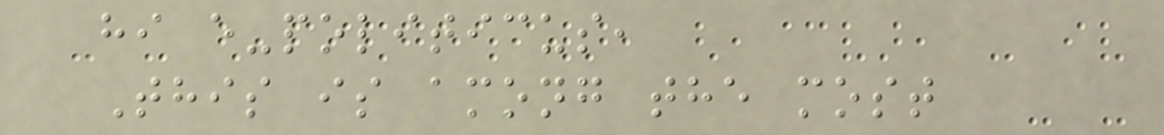hi e-politicus,
This is among the most
